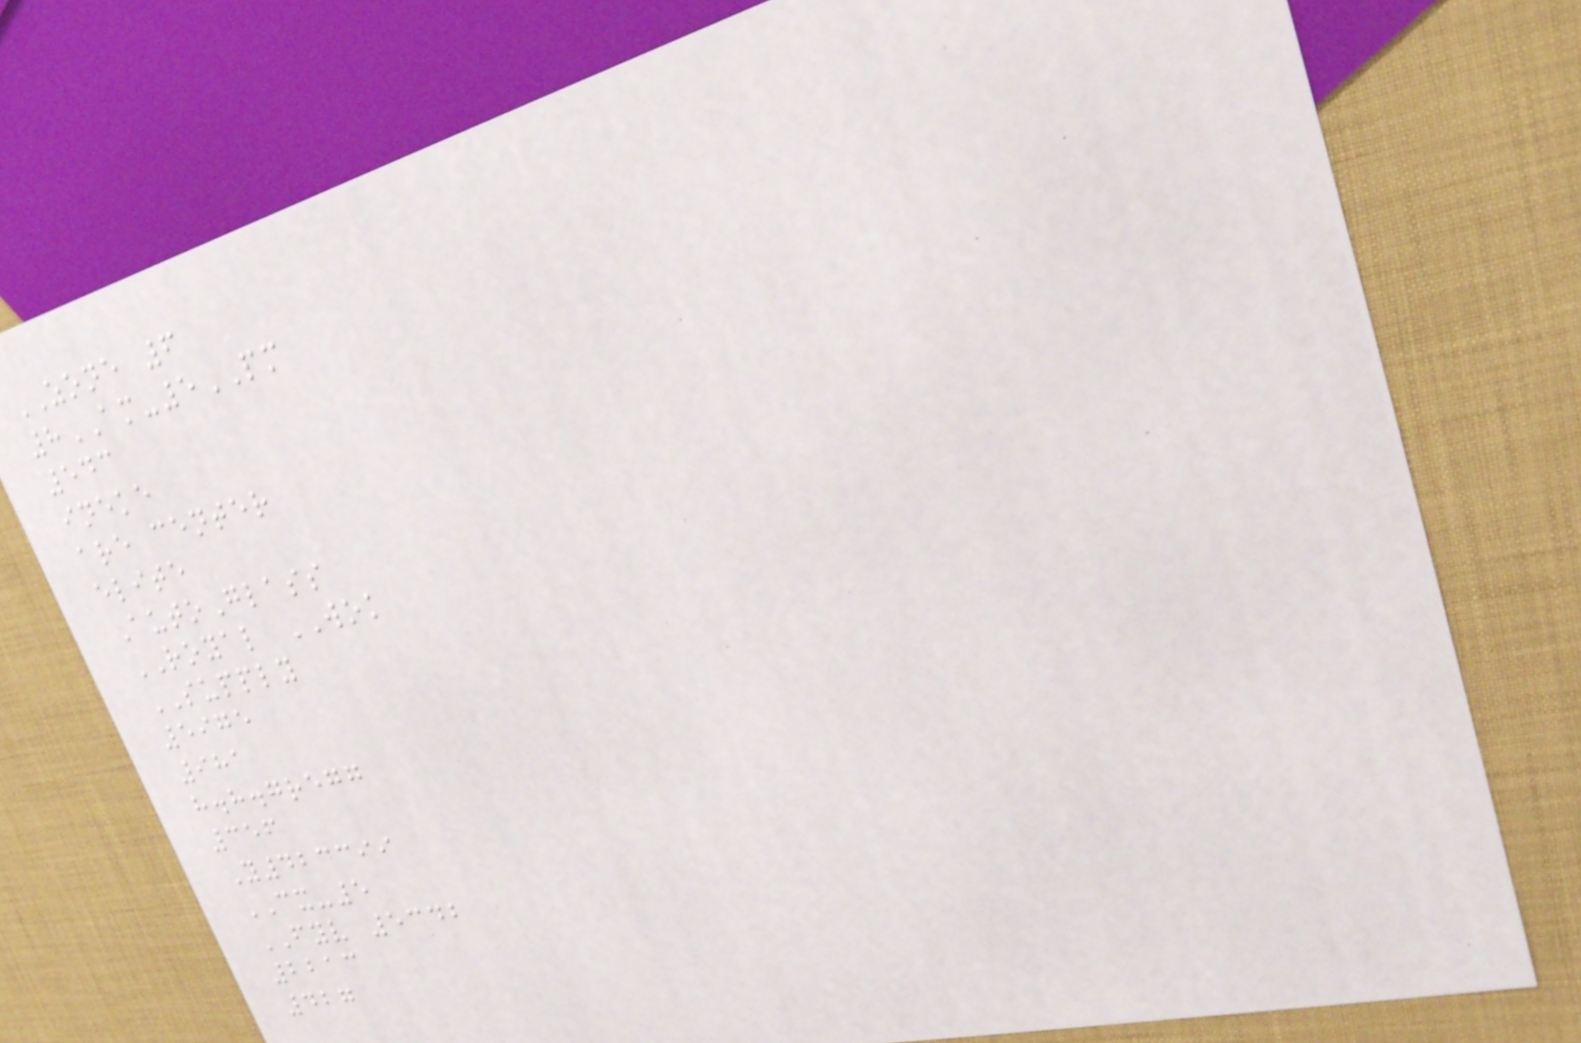ZONE 6
8AM-5PM
543
ineke
are center
elite
AutoGlass
ROYAL WOK
SUPPLY
5975
981
h.h.gregg
356
Y423399
CX-5
FYV 5342
2213
427
